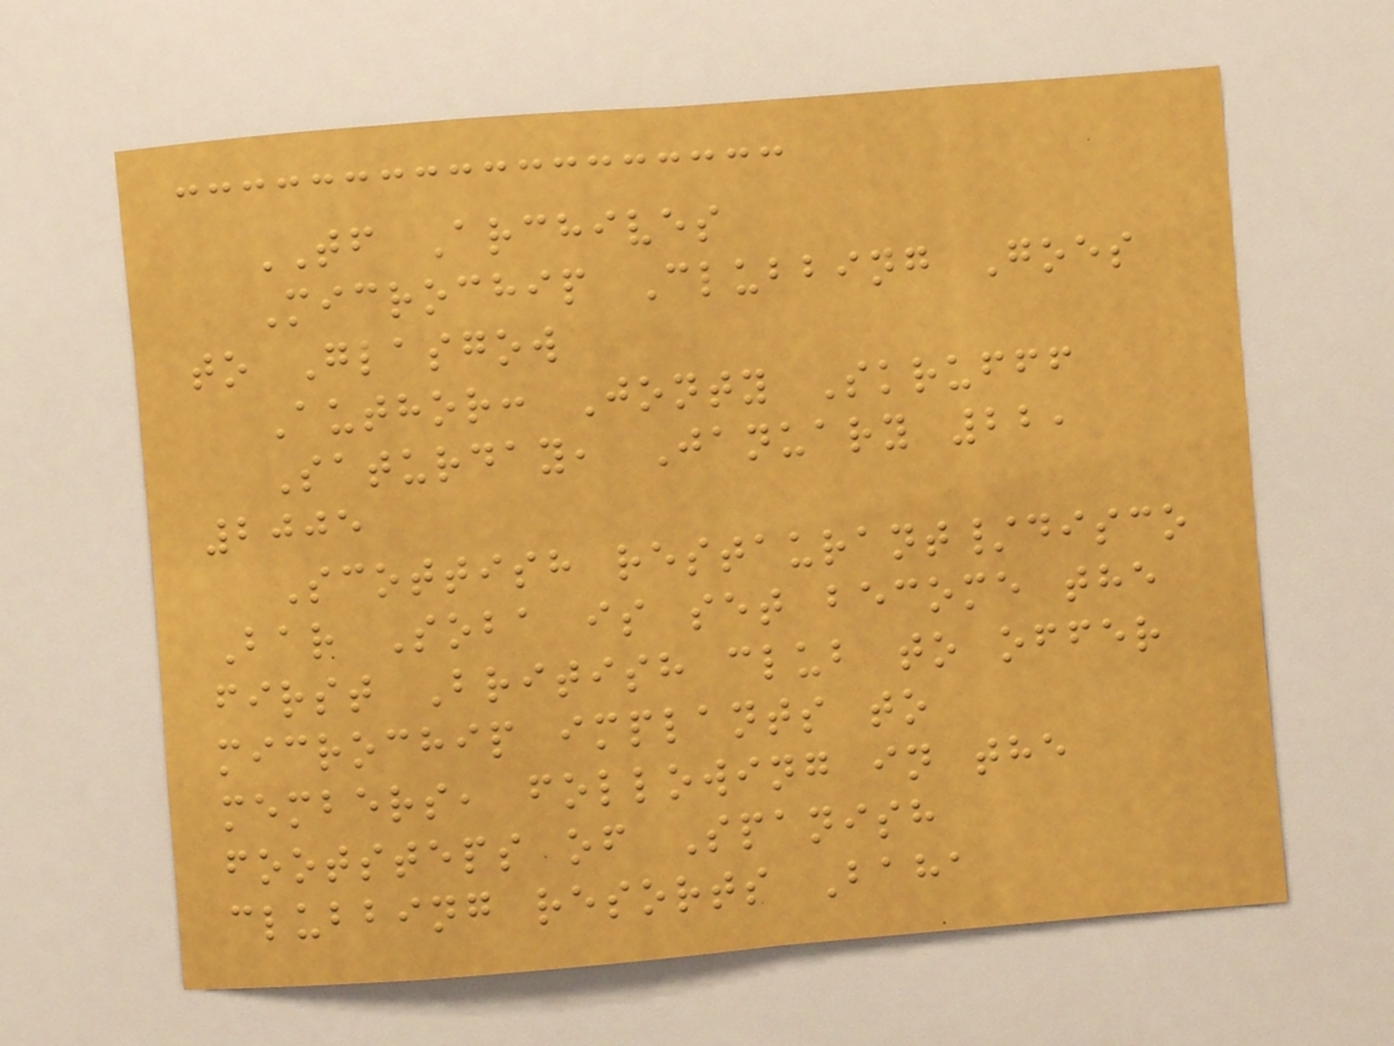TF Archives
Microchip Clubbing Goes
to Glasgow
Author: Jonty Skrufff
Saturday, January 22,
2005
Scottish restaurant/disco
Bar Soba is set become the
first British club to offer
microchip implants to
members, following in the
footsteps of Spanish
clubbing resorts Baha
